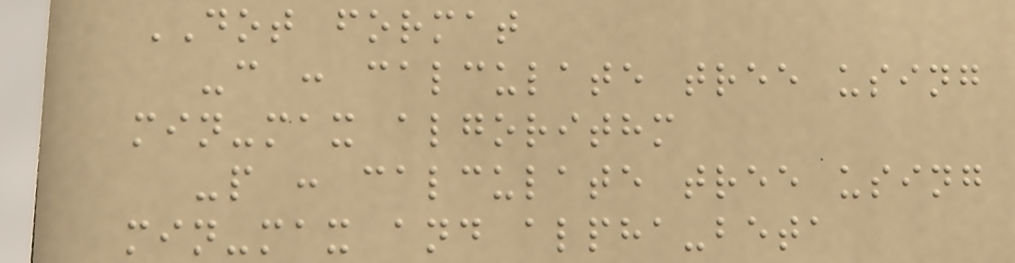DOT format
-c : calculate tree using
min-max algorithm
-p : calculate tree using
min-max and alpha-beta
